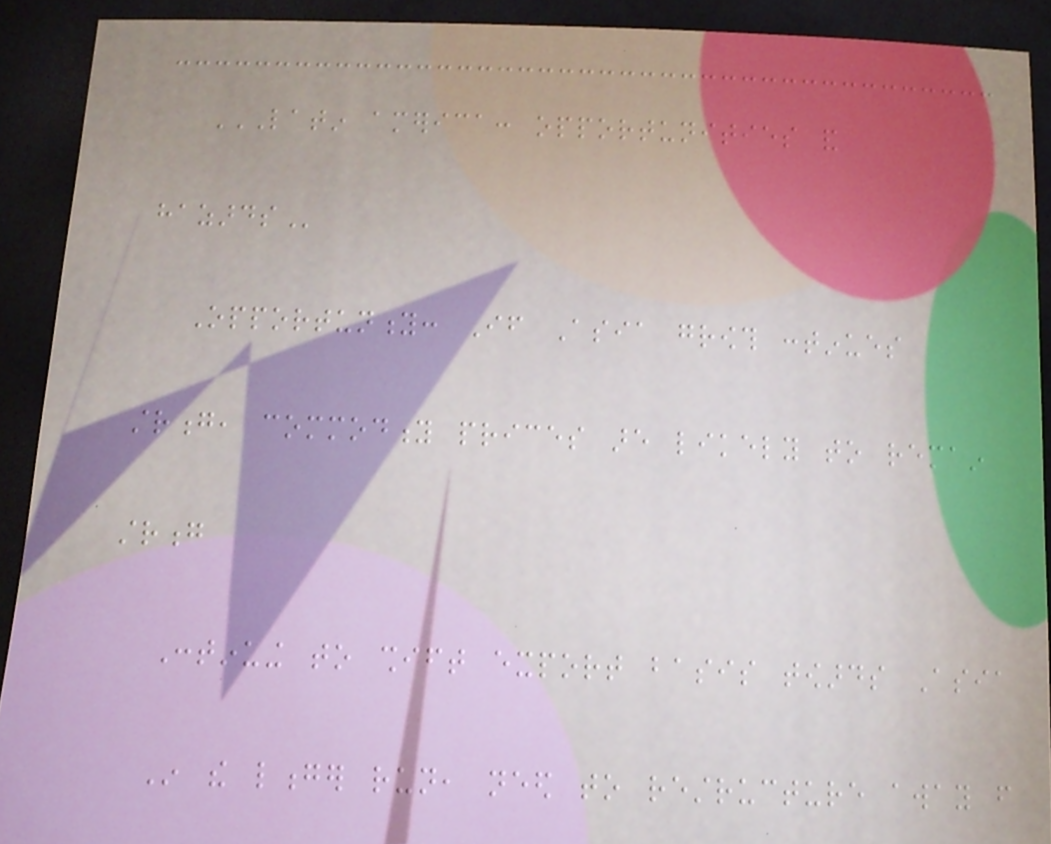LATIN AMERICA: OPPORTUNITIES AND
HAZARDS
Opportunity: If Asia growth continues
strong, commodity prices are likely to remain
strong
Continuing to shift export basis towards Asia
In the longer run, need to restructure away from
